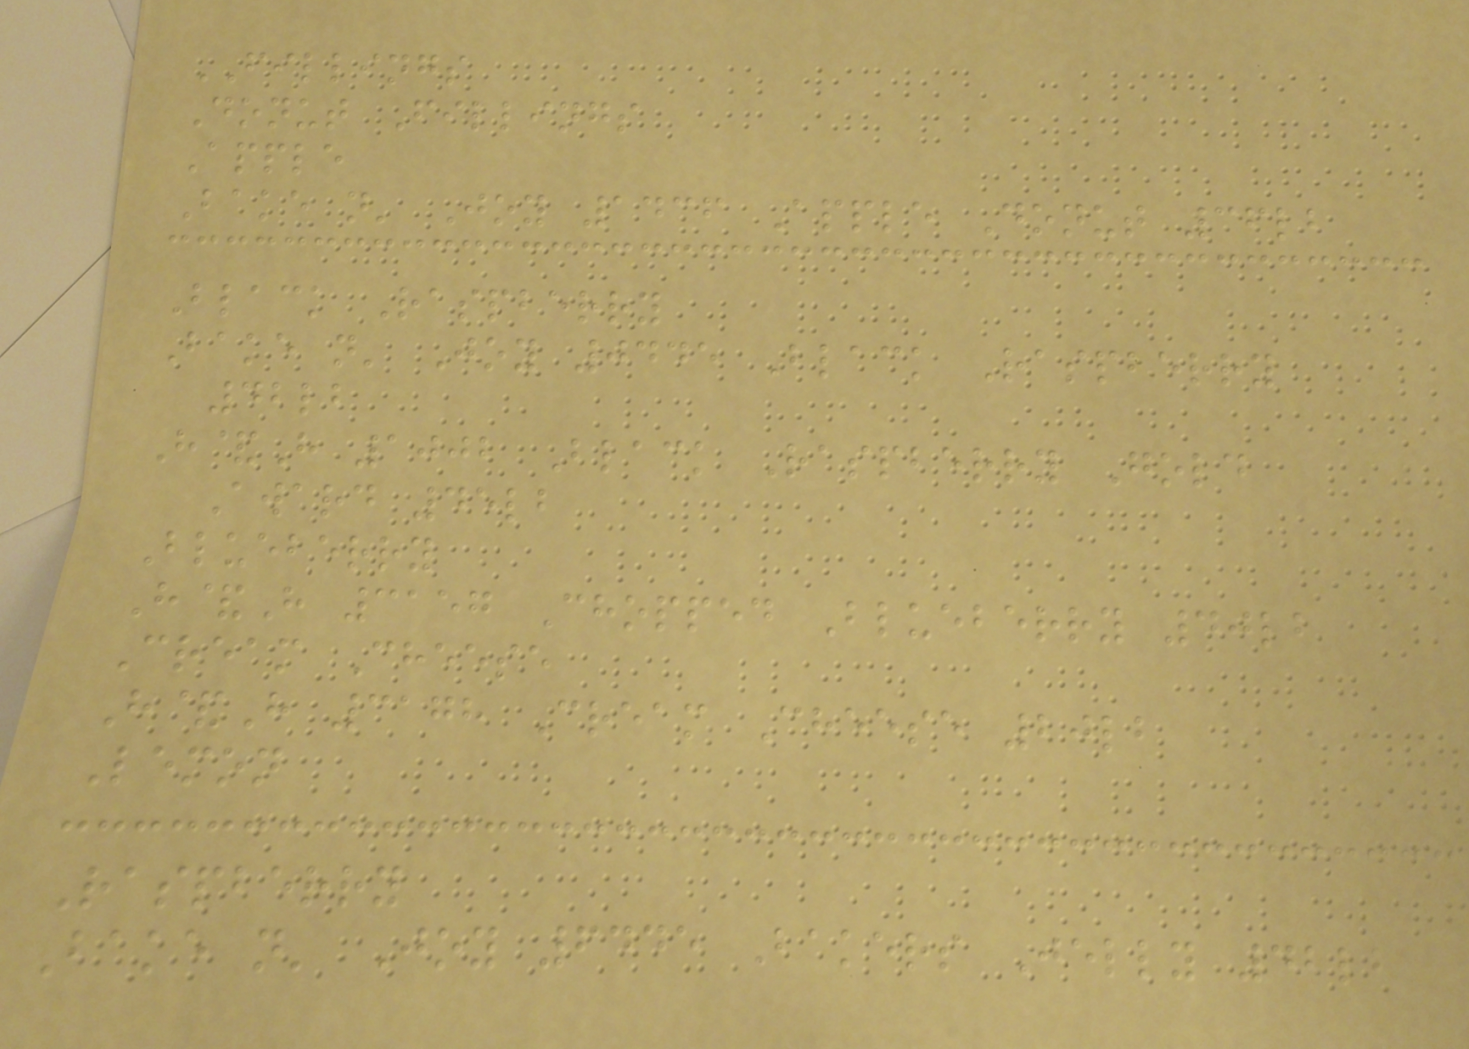FILLINGS
Donut Fillings
Apple
Bake n' Joy 1436 Apple Donut 36lb
Black Raspberry
Bake n' Joy 0445 Black Raspberry
42lb
H&H 1002 Black Raspberry Gold
Award 45lb
Blueberry
H&H 3157 Chopped Blueberry 40lb
Cream Cheese
H&H 3178 Cream Cheese 20lb
Lemon
Raspberry
Bake n' Joy 6445 Bakers Jelly 42lb
